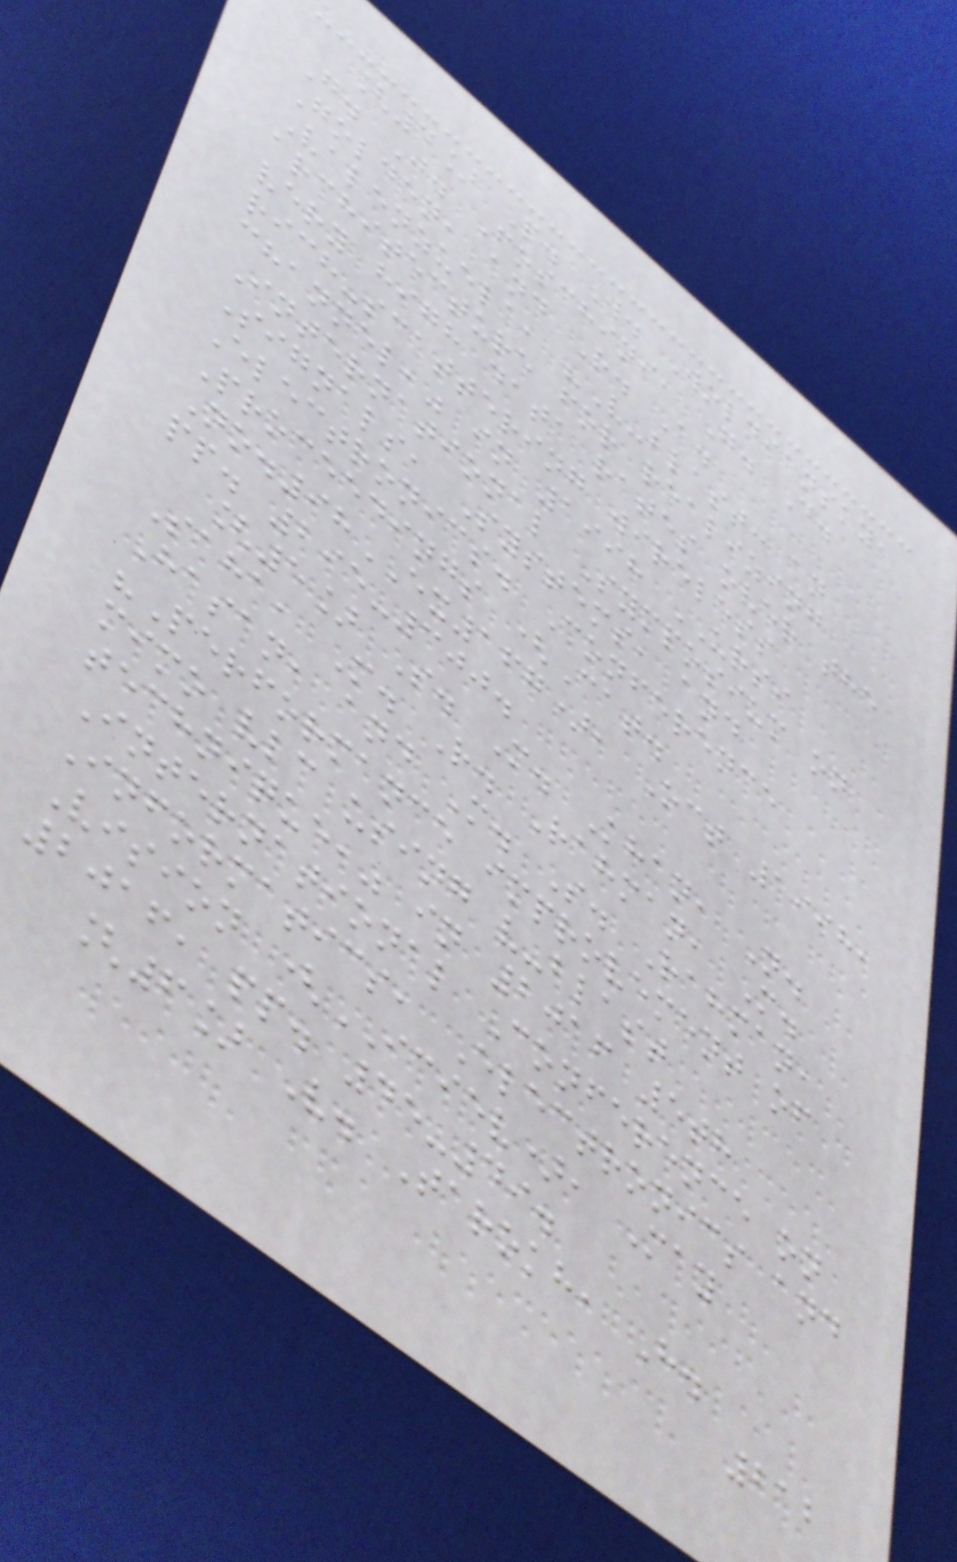[4] P. W. Wolniansky,
G. J. Foschini, G. D.
Golden, and R. A.
Valenzuela, "V-blast: an
architecture for realizing
very high data rates over the
rich-scattering wireless
channel," in 1998 URSI
International Symposium on
Signals, Systems, and
Electronics. Conference
Proceedings (Cat.
No.98EX167), Oct 1998,
pp. 295-300.
[5] S. M. Khan, N.
Saha, M. R. Rahman, M.
Hasan, and M. S. Rahman,
"Performance improvement of
mimo vlc using v-blast
technique," in 2016 5th
International Conference on
Informatics, Electronics and
Vision (ICIEV), May
2016, pp. 45-49.
[6] V. Tarokh, H.
212
